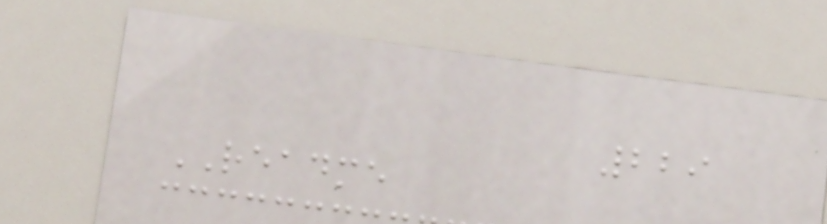229
README
